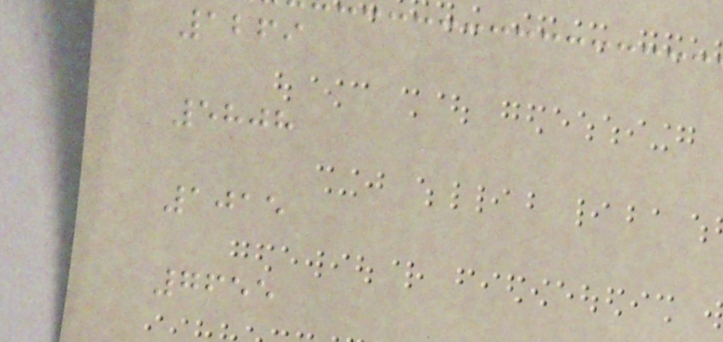1269
5808
1015
7655
